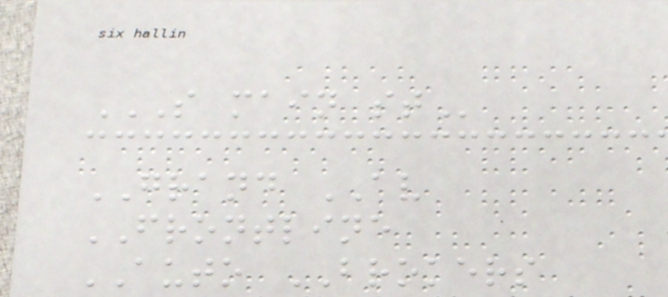S MAIN ST
GRAND AV
FRONTLINE
AUTO BROKERS
